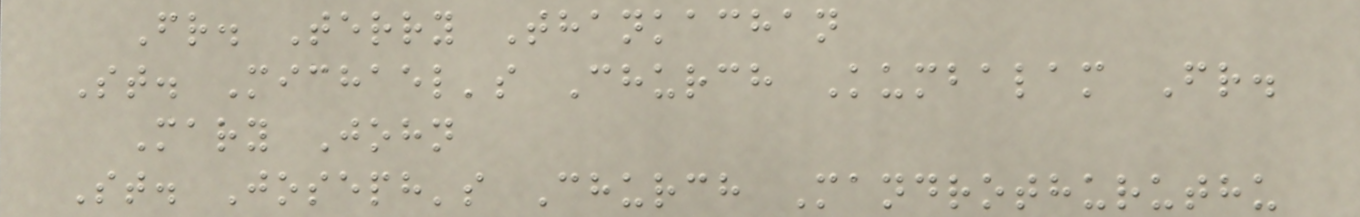Fr. Terry Thankachan
St. Michael's Church Kumbalam Fr.
Mary John
St. Joseph's Church Mandrothuruthu
